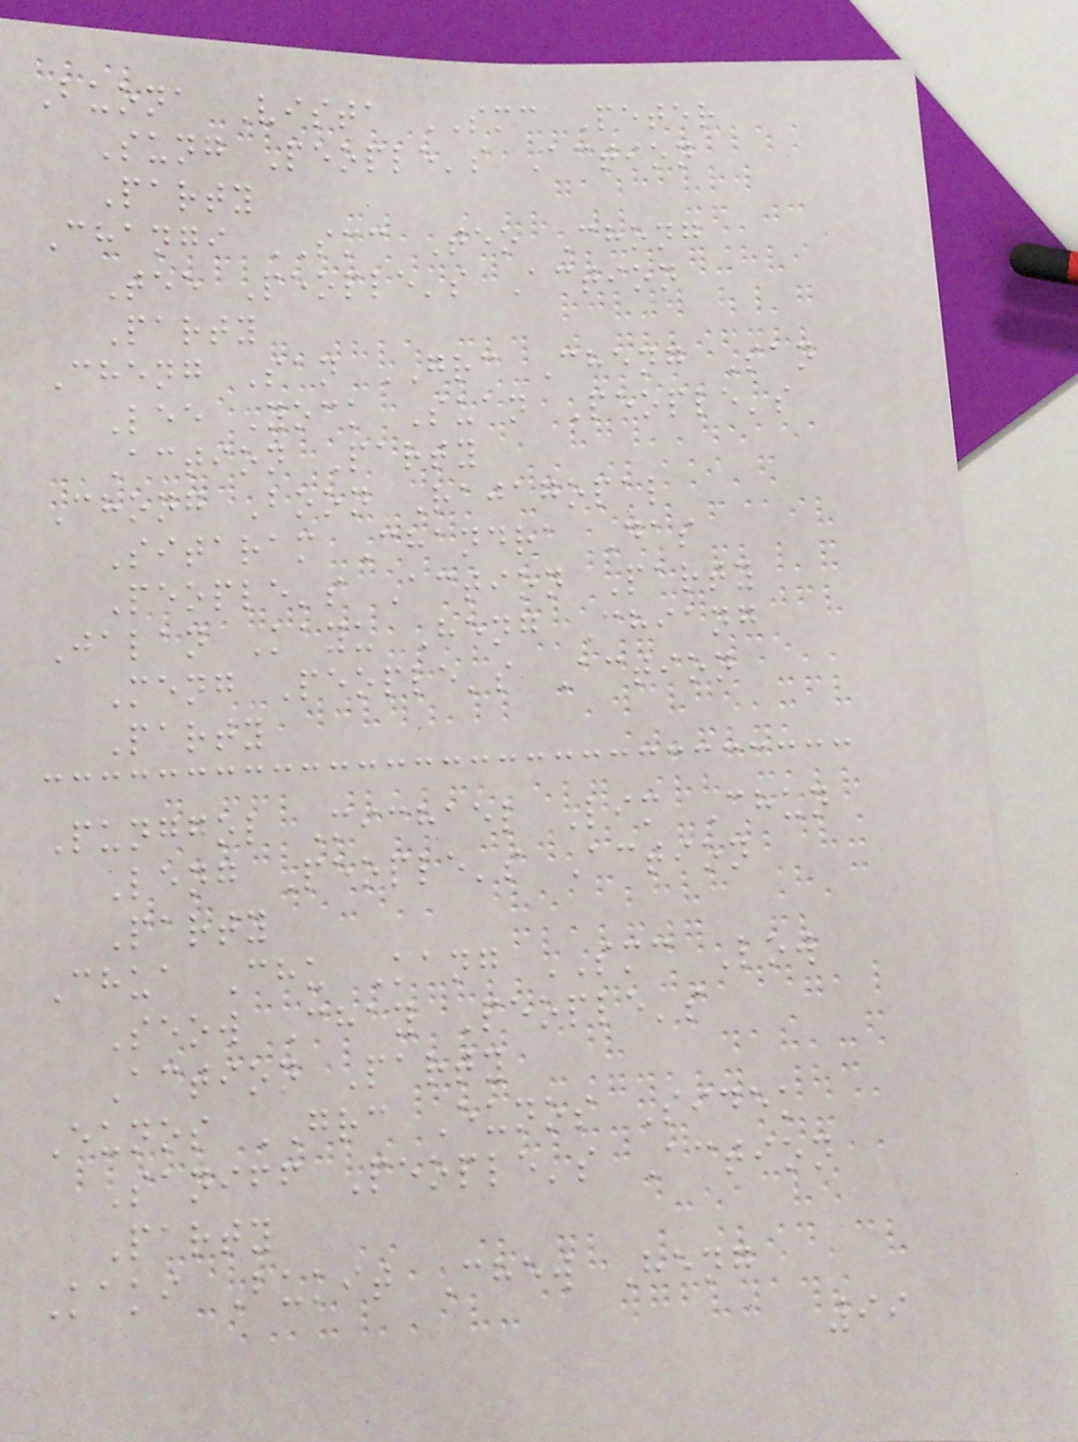Buona Vista SMC Peter
Sung People's Action
Party
Changi SMC Teo Chong
Tee People's Action
Party
Cheng San GRC Cheng San
Lee Yock Suan People's
Action Party
Chong Boon Rajagopal
Sitaram Chandra Das
People's Action Party
Jalan Kayu Heng Chiang
Meng People's Action
Party
Punggol Michael Lim Chun
Leng People's Action
Party
Chua Chu Kang SMC Low
Seow Chay People's
Action Party
Eunos GRC Eunos Sidek
Saniff People's Action
Party
Kaki Bukit Chew Heng
99
